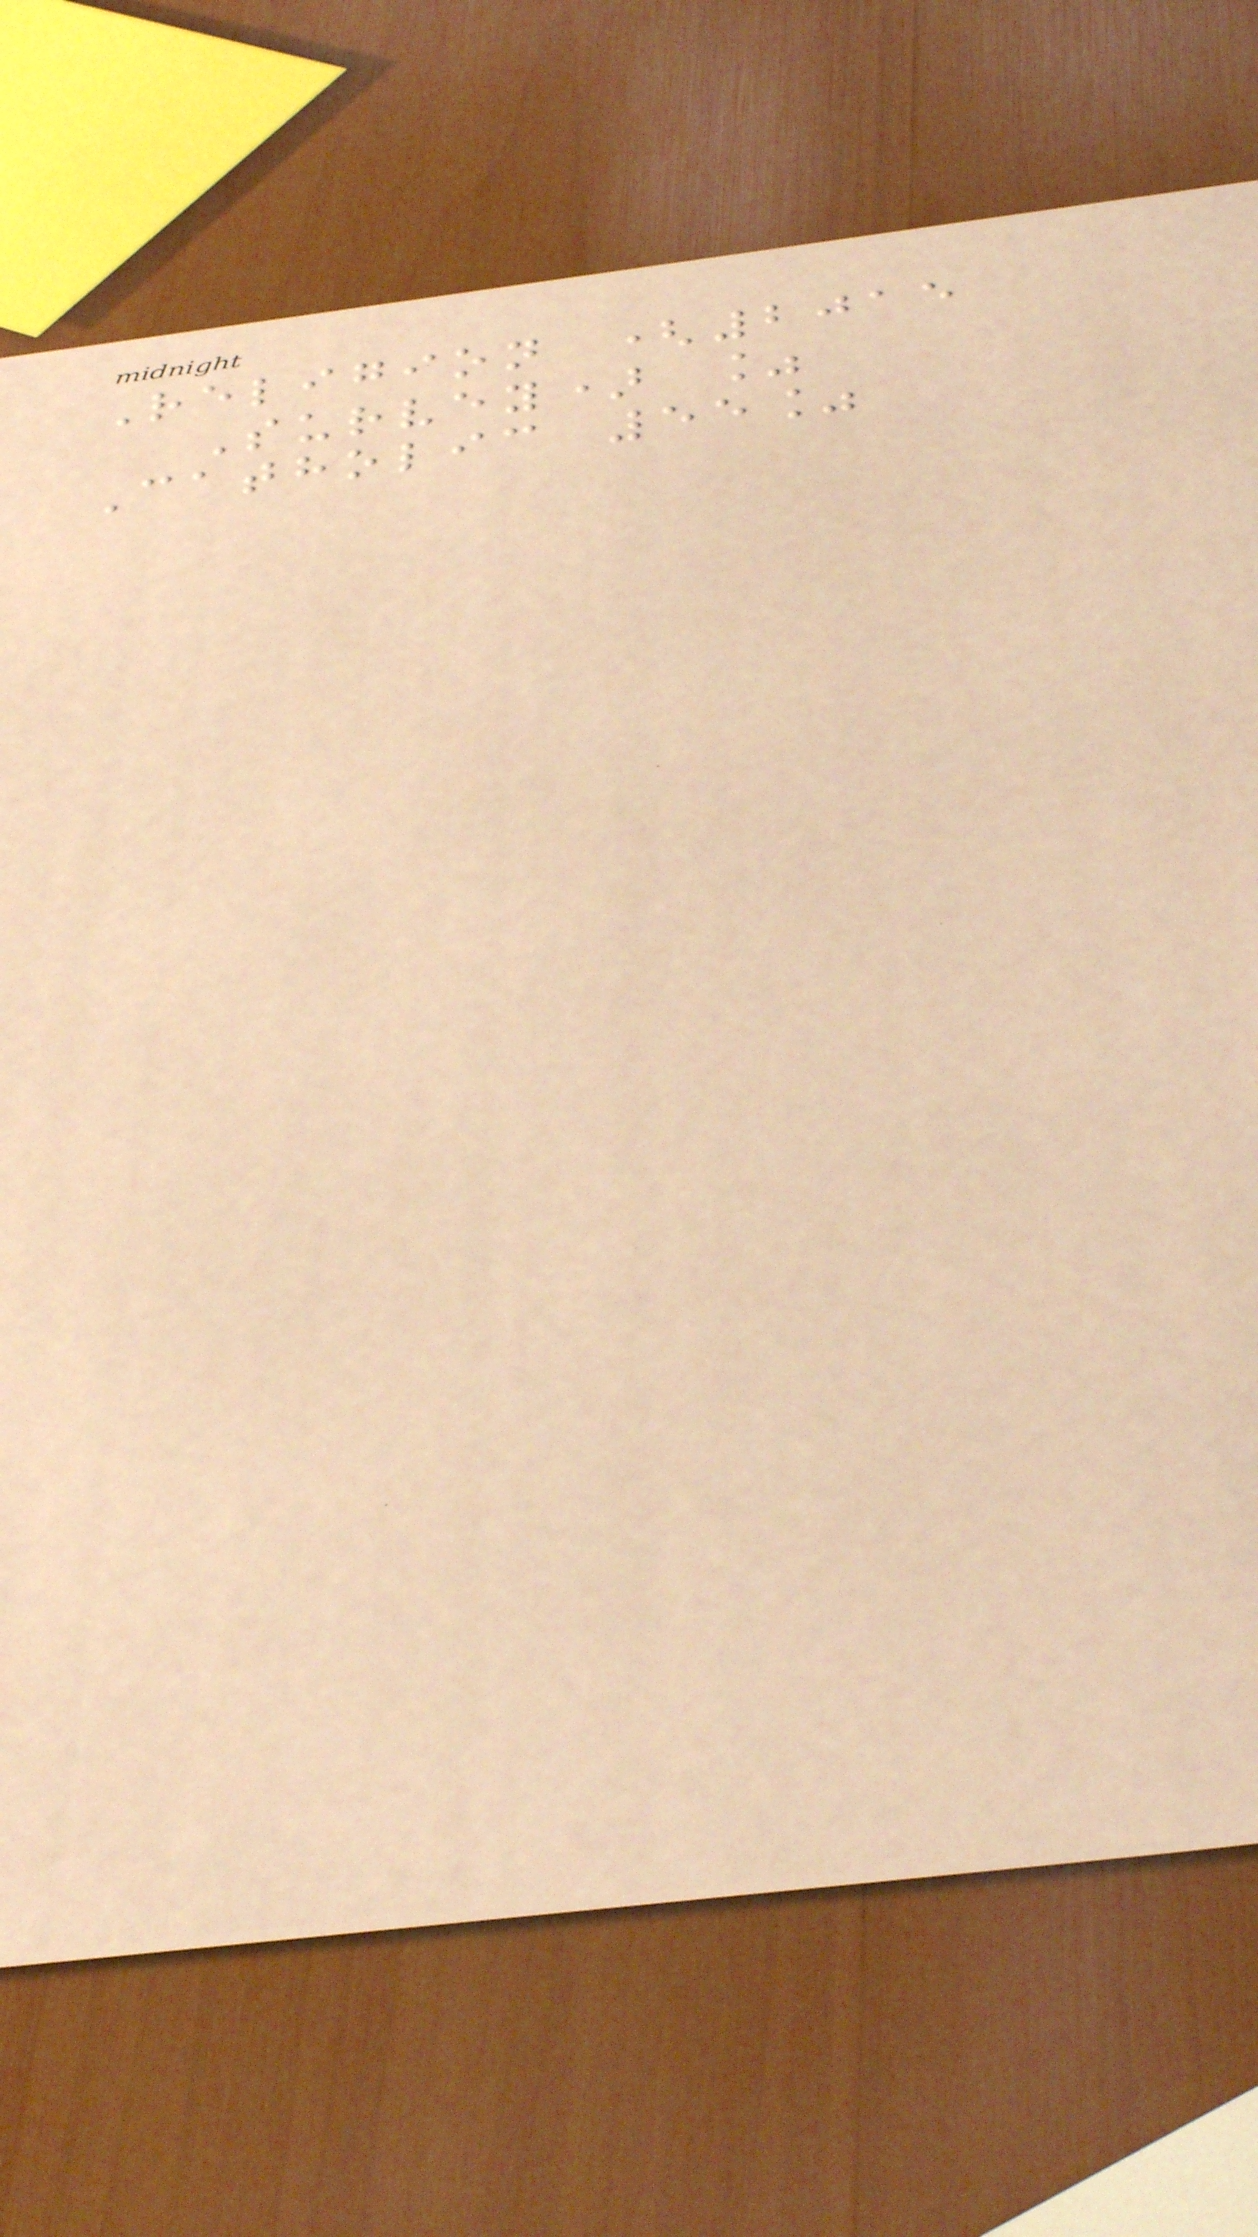Religion (2015
Survey) %
Catholic 55%
